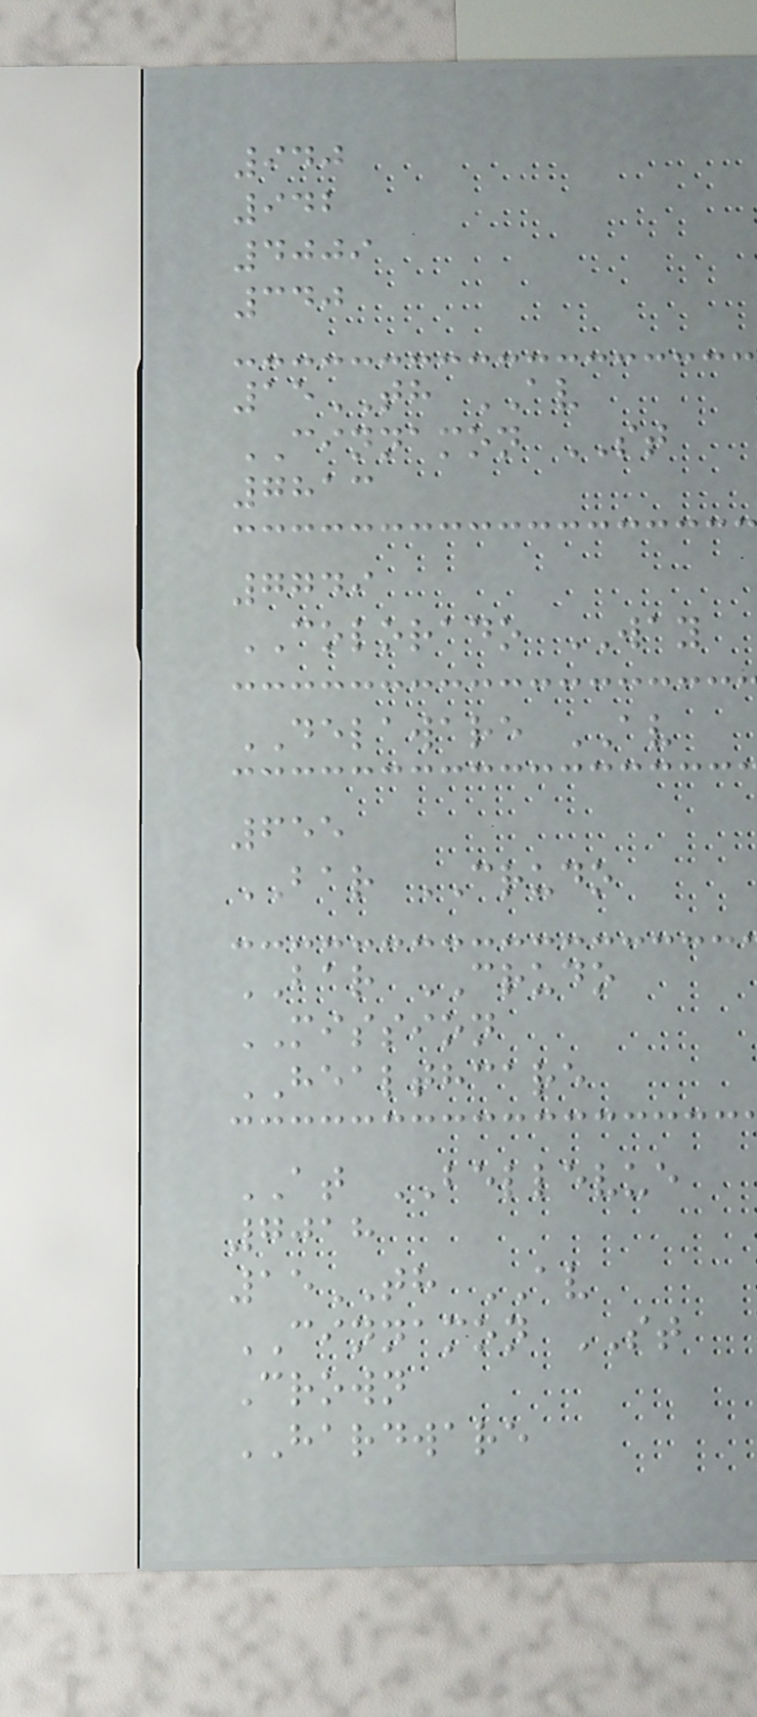940
942
4009
340
15TH AV
CINNAMON ST
7813
7749
COLORADO WAY
DELAWARE AV
655
BAR CRUDO
BAR CRUDO
MISSION
HEALTHCARE
AT BELLEVUE
7018
15TH AV
CINNAMON ST
Crown
HARDWARE
